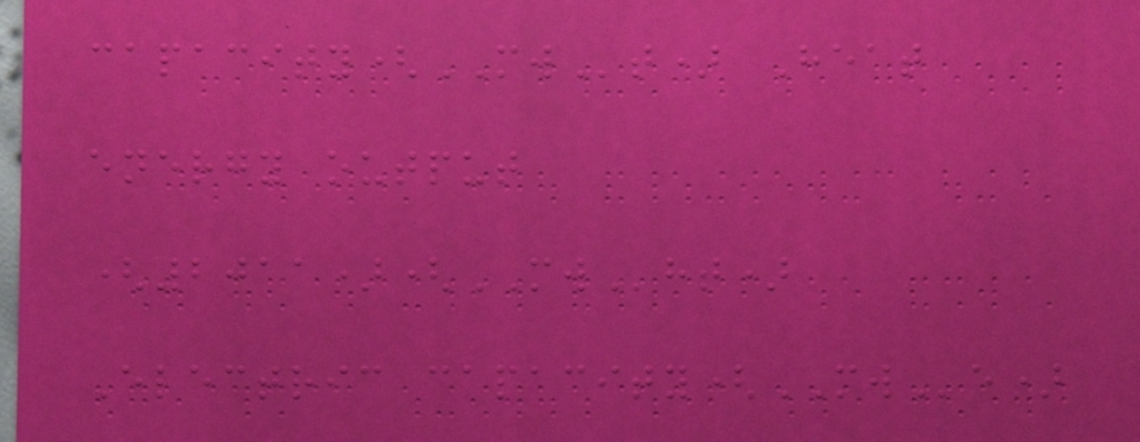capacity(MWt) Heat
energy output
(2011)(MWht)
Electric capacity(MWe)
